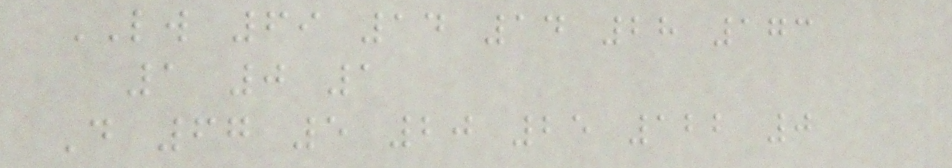LW 69 14 14 28 173
1 0 1
D 67 5 20 25 122 0
